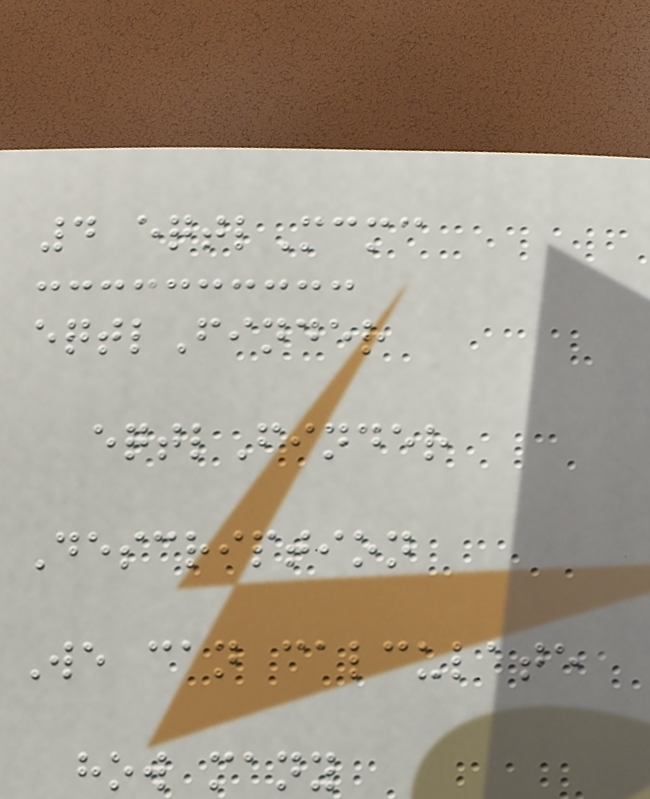4 eqtlMcmc
eqtlFinder
eqtlFinder
Description
We can calculate
how many
